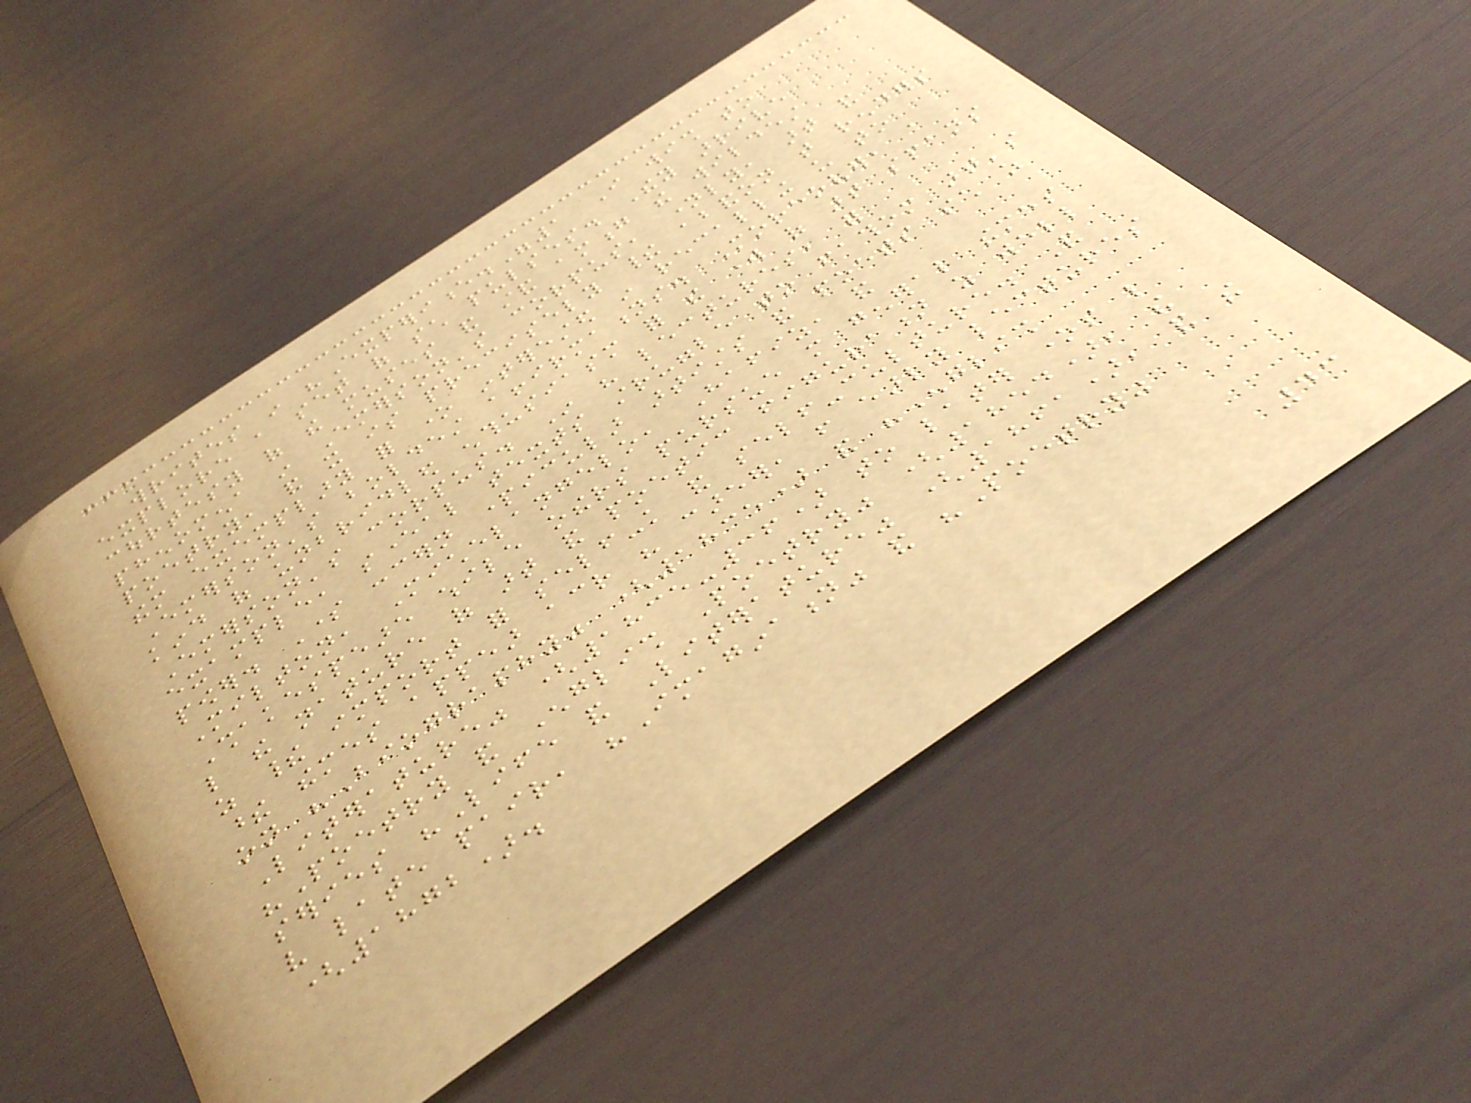writes in "Experience."1 I wish to
explore a set of such pulses. They arrive
courtesy of the muses and stand among the wildest
phenomena in Emerson's corpus, namely, art and
poetry, and it is precisely their abandon that renders
them exemplary for one interested in recalling us to
Emerson's boldest affirmations. Moreover, a
kind of unbridled enthusiasm for the work of art spans
Emerson's corpus. In his lectures, for
example, several texts struggle to fathom art's
power. Some concern particular artists and poets such as
Milton, Michelangelo, Hafiz, and
Shakespeare while others pursue more general themes
like the nature of art and poetic figuration as well
as their import for self-knowledge and self-culture. And
these themes appear across his career, from early lectures
on "Biography" (1835) and "English
Literature" (1835-36) to later ones like
"Poetry and English Poetry" (1854), the
series "Life and Literature" (1861), and the
very late pair, "Imagination" and "Poetry"
(1872).
43
